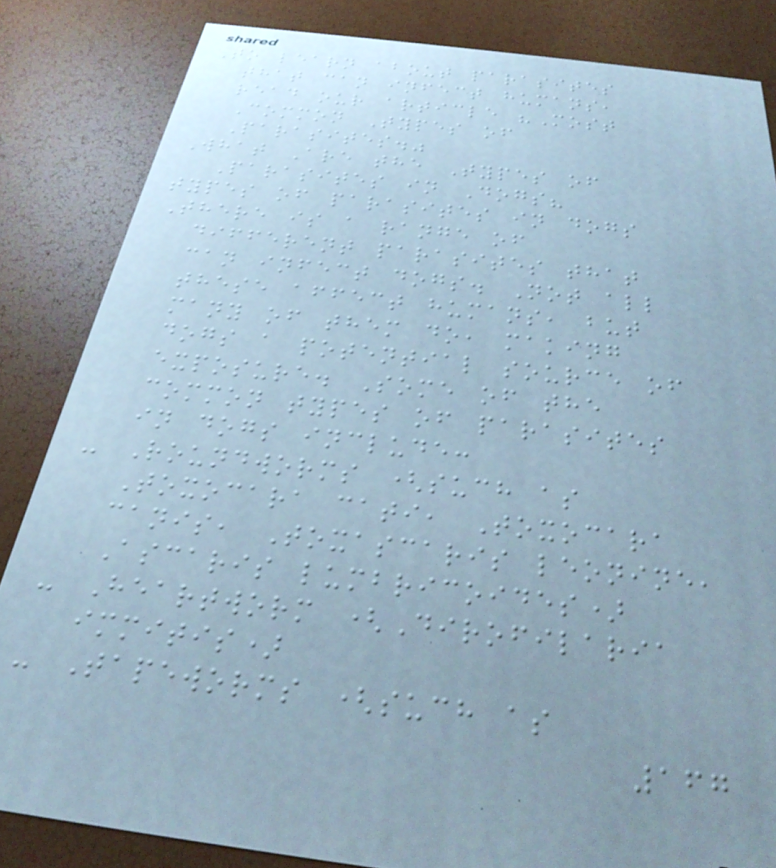To learn about parasites
that can infect humans,
read our article "Most
Common Types of
Parasites."
What Are the Types of
Parasites in Dogs?
types of parasites in dogs
There is a range of
different parasites that
can infect dogs. Not all
these affect humans, but
many of them do, making
dogs a potential source of
exposure. Some of the
common types of parasites
in dogs include:
- Roundworms (such as
Toxocara cati, Toxocara
canis, Toxascaris leonine,
Ascaris lumbricoides)
- Heartworm (Dirofilaria
immitis)
- Tapeworms (such as
167
